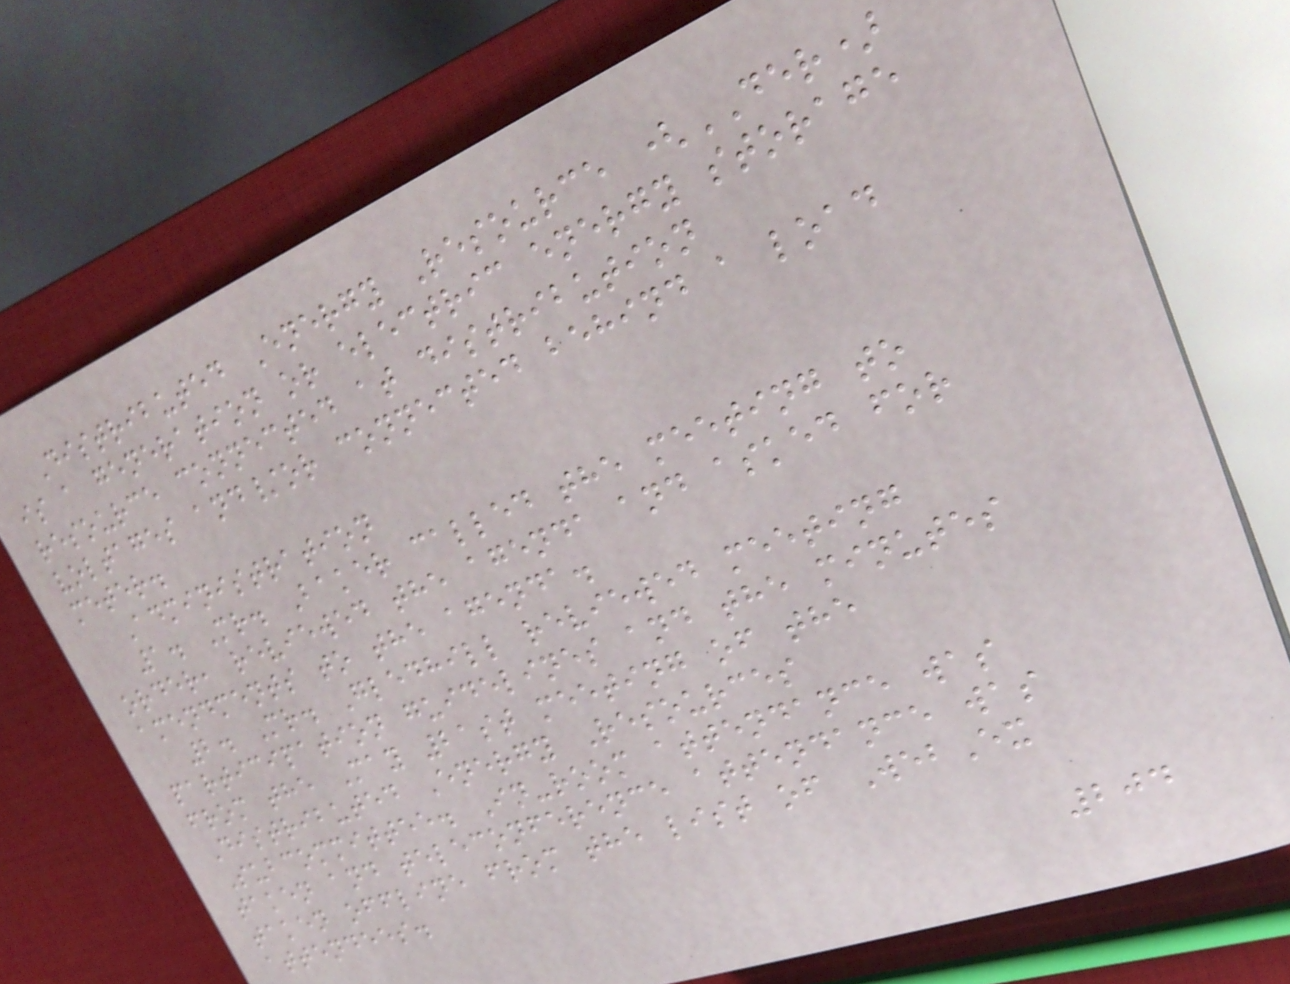Distributed Energy Resource (DER)
is a generation or electric energy storage
resource connected at distribution
voltages and/or connected behind a load
meter.
Administration
1. Mr. Baker called the meeting to
order, reviewed the agenda and asked for
amendments to the agenda.
2. Mr. Gledhill reviewed meeting
participation guidelines and the minutes
from the May 21st meeting of the
Distributed Energy Resources
Subcommittee. In-room attendance was
taken and teleconference attendance was
taken offline from the list of WebEx
attendees.
204
